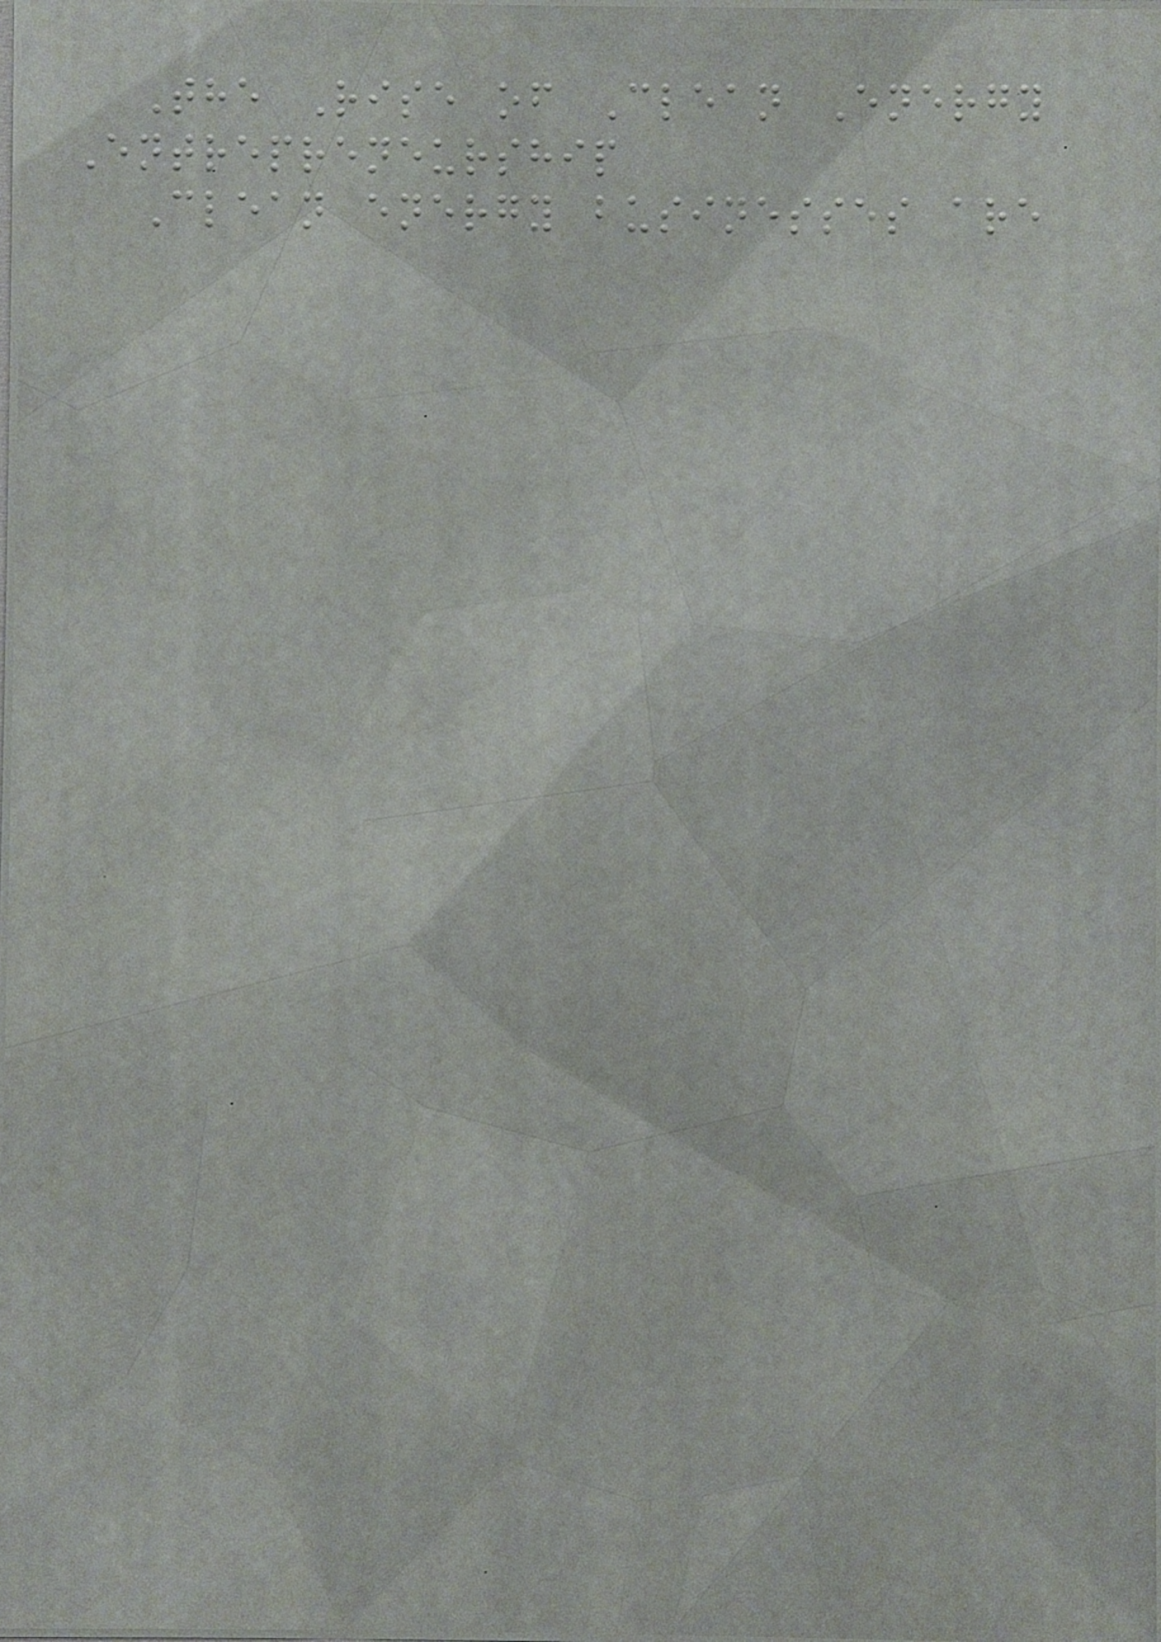The Rise of Clean Energy
Entrepreneurship
Clean energy businesses are
